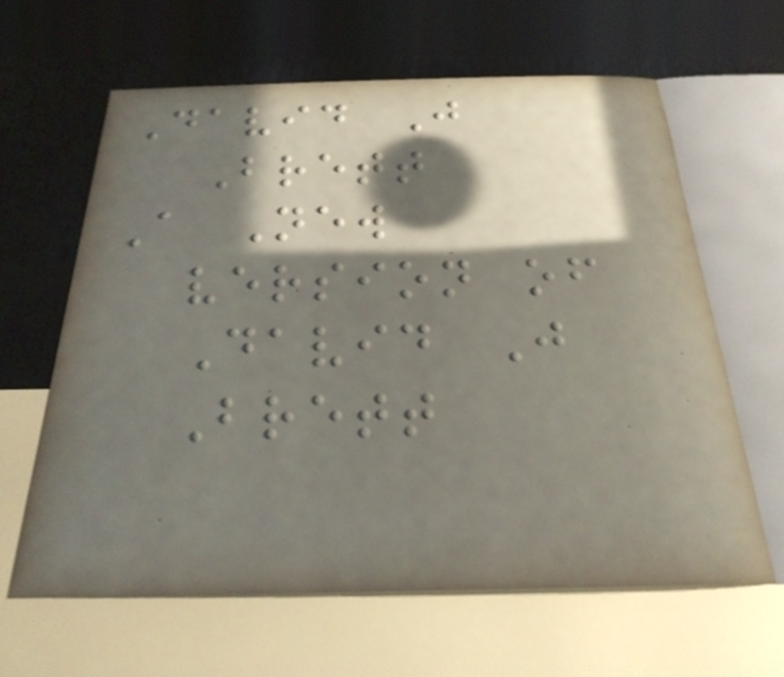David J
Brett
A New
version of
David J
Brett
